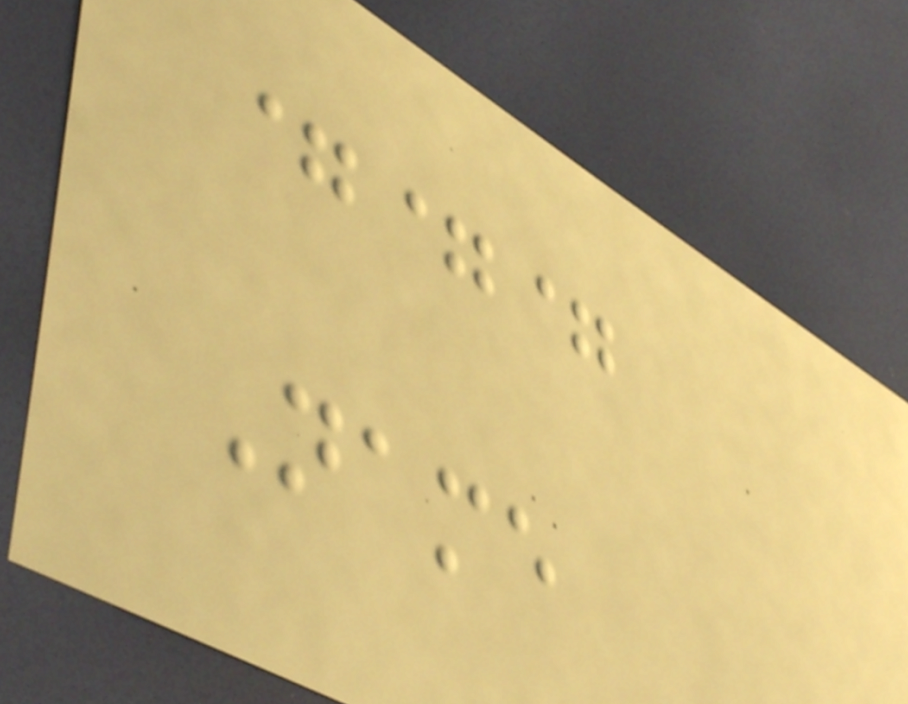===
Name
